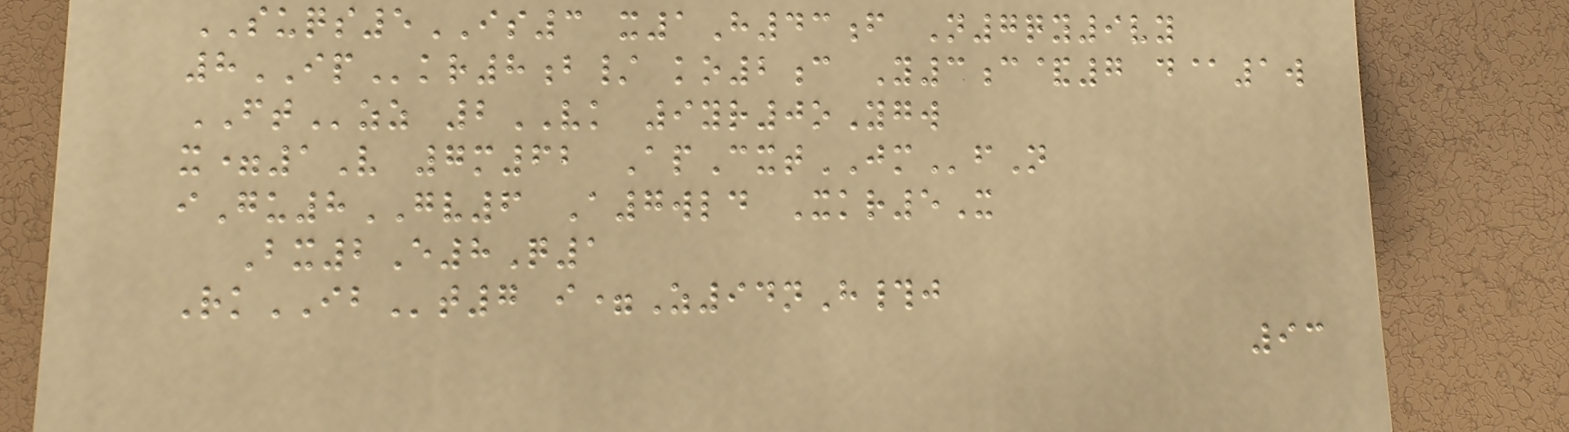SUQS5IS3 x1H43f N7qy9vy
8IPkr8b/ ko2c Y3c&7 d@1w
FTzz 2VK 9yr0oYgw
x=1V 7m62 ApCxtJMfN
iGu8GV6 A7wld Xkr5X
Bx2E8Q1
RkIBt7 i=Z94nH#j
93
